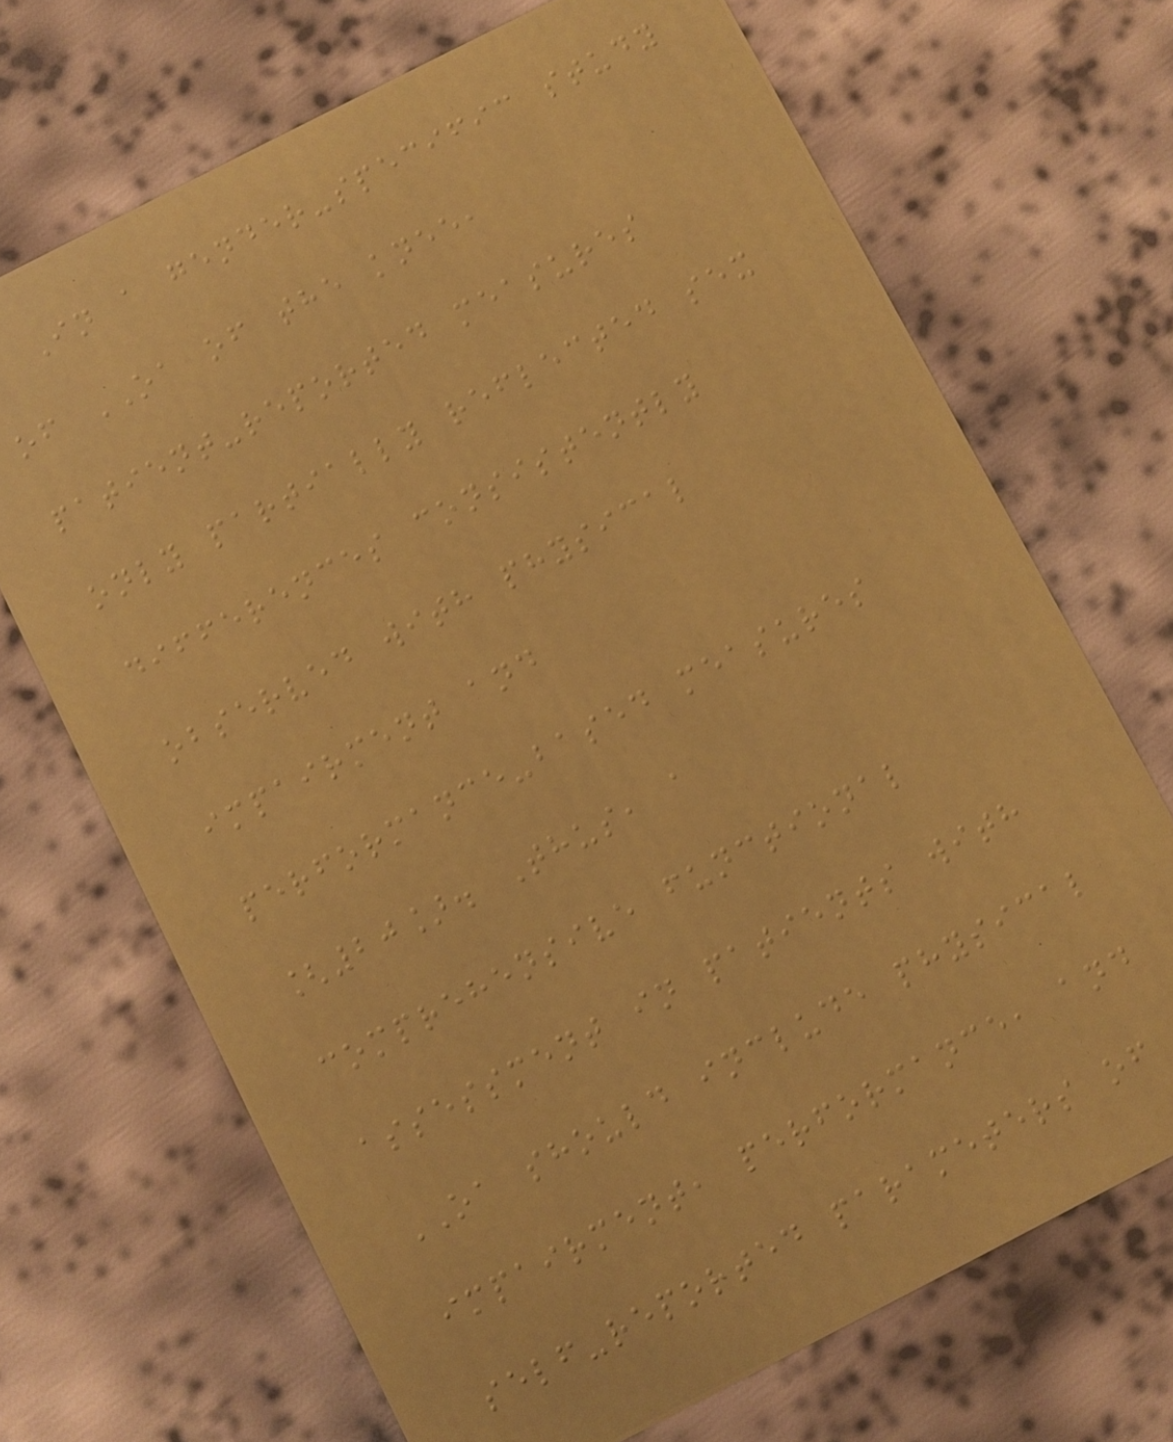In a gender-specific study
of OA of the knee,
patient-reported measures
only partially reflected sex
differences consistently
observed with physical
impairment and
performance-based measures
[20]. Thus, a
comprehensive functional
assessment in patients with
OA should include physical
impairment, performance, and
self-reported parameters of
